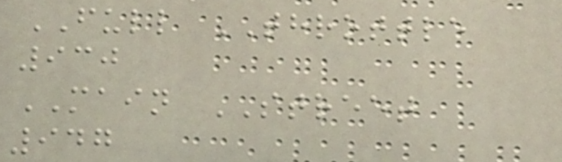FULL THROTTLE
930
MAIN STREET
947
